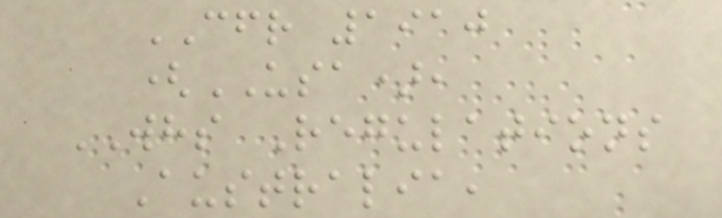CFR 1910
(USA),
WHS Regulations
Australia,
